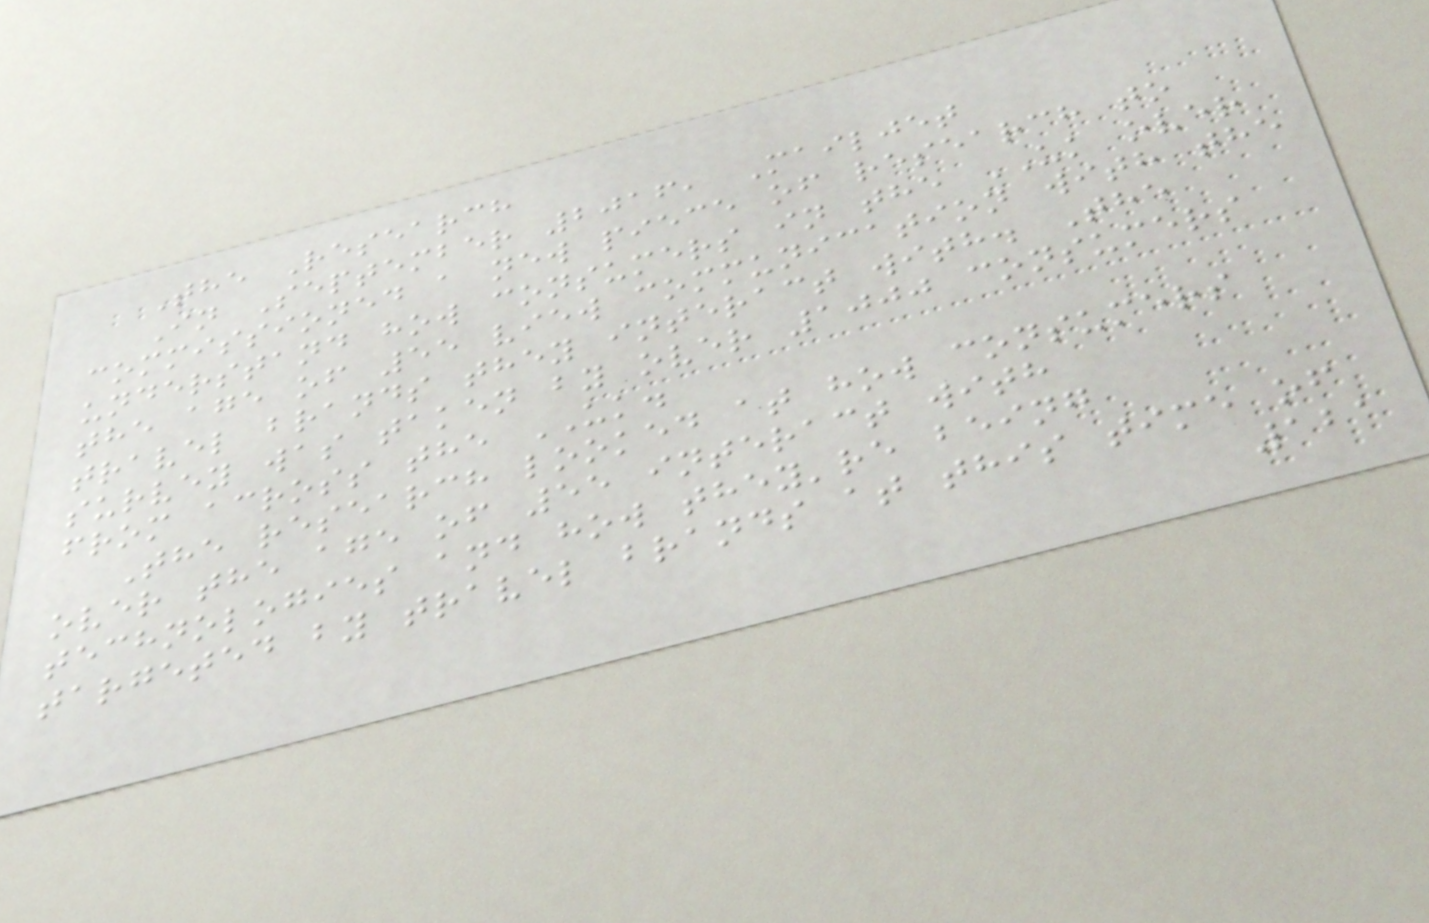The Research
In September 2016, Mailjet
commissioned a new piece of research to
understand how consumers in the UK over
the age of 55 view communication with the
travel brands they interact with. The
survey was taken by over 1000 consumers
from across the UK.
The research looked at how consumers
over the age of 55 interact with
technologies and how they're being
targeted by travel brands at this time of
121
